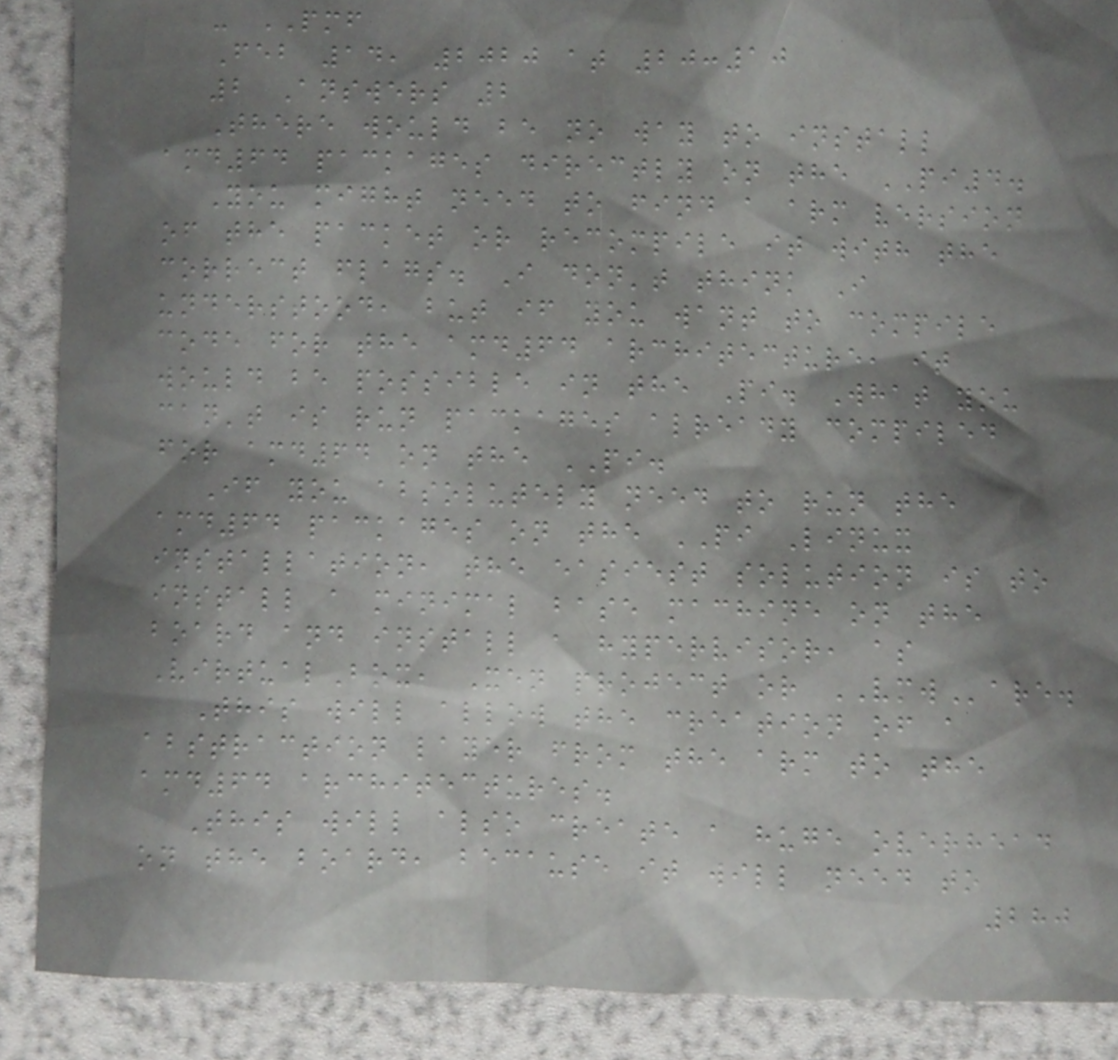- PMF
Feb 14, 2020 at 20:10
2 Answers 2
There would be no way to install
amd64 packages directly on the PI4.
You might need to find a arm version
of the packet or recompile it with the
correct flags. I don't think I
understood, but if you want to compile
code for the amd64 architecture, it
would be possible in the Pi. What you
can't is run packages already compiled
for amd64 on the PI.
If you absolutely need to run the
amd64 packages on the PI Linux
installation, the easiest solution is to
install a minimal base machine on the
board and install a hypervisor, as
VirtualBox, Xen project or VMWare.
This will allow the creation of a
abstraction layer from the arm to the
amd64 architectures.
This will also create a huge overhead
on the board, because it will need to
280
